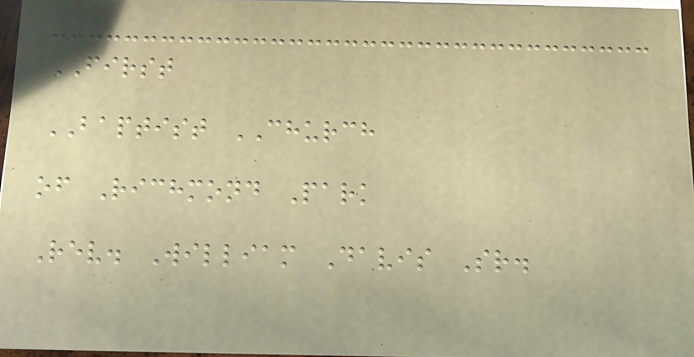FIRST
BAPTIST CHURCH
of Richmond Park
Rev. William Davis Sr.
